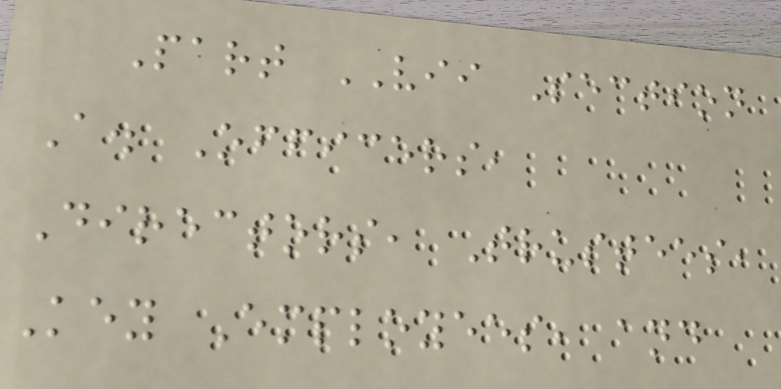Part VII Section
A. Officers,
Directors, Trustees,
Key Employees, and
